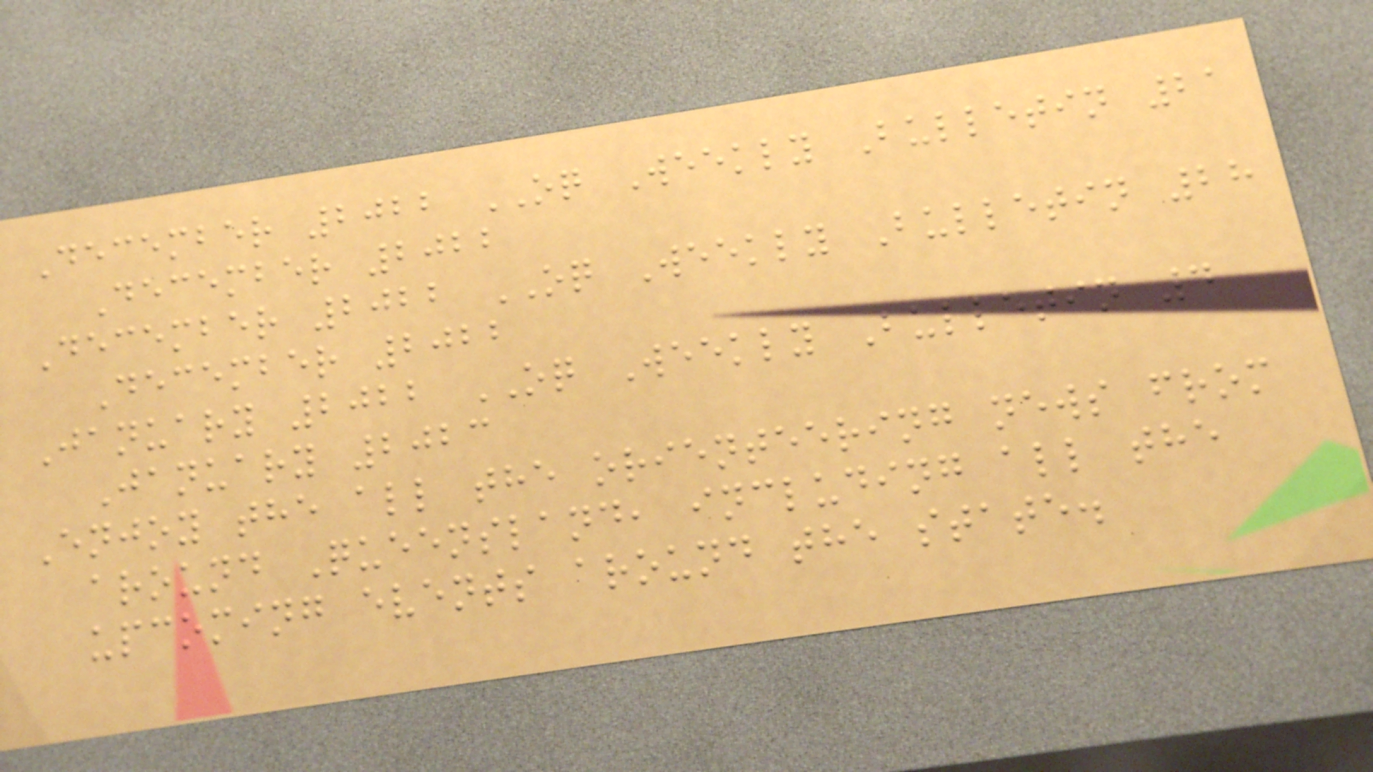December 2022 OQ Weekly Bulletin 21
December 2022
December 2022 OQ Weekly Bulletin 28
December 2022
January 2022 OQ Weekly Bulletin 4
January 2023
Enjoy the all the orienteering news from
around Queensland, including all the
upcoming events around the state.
